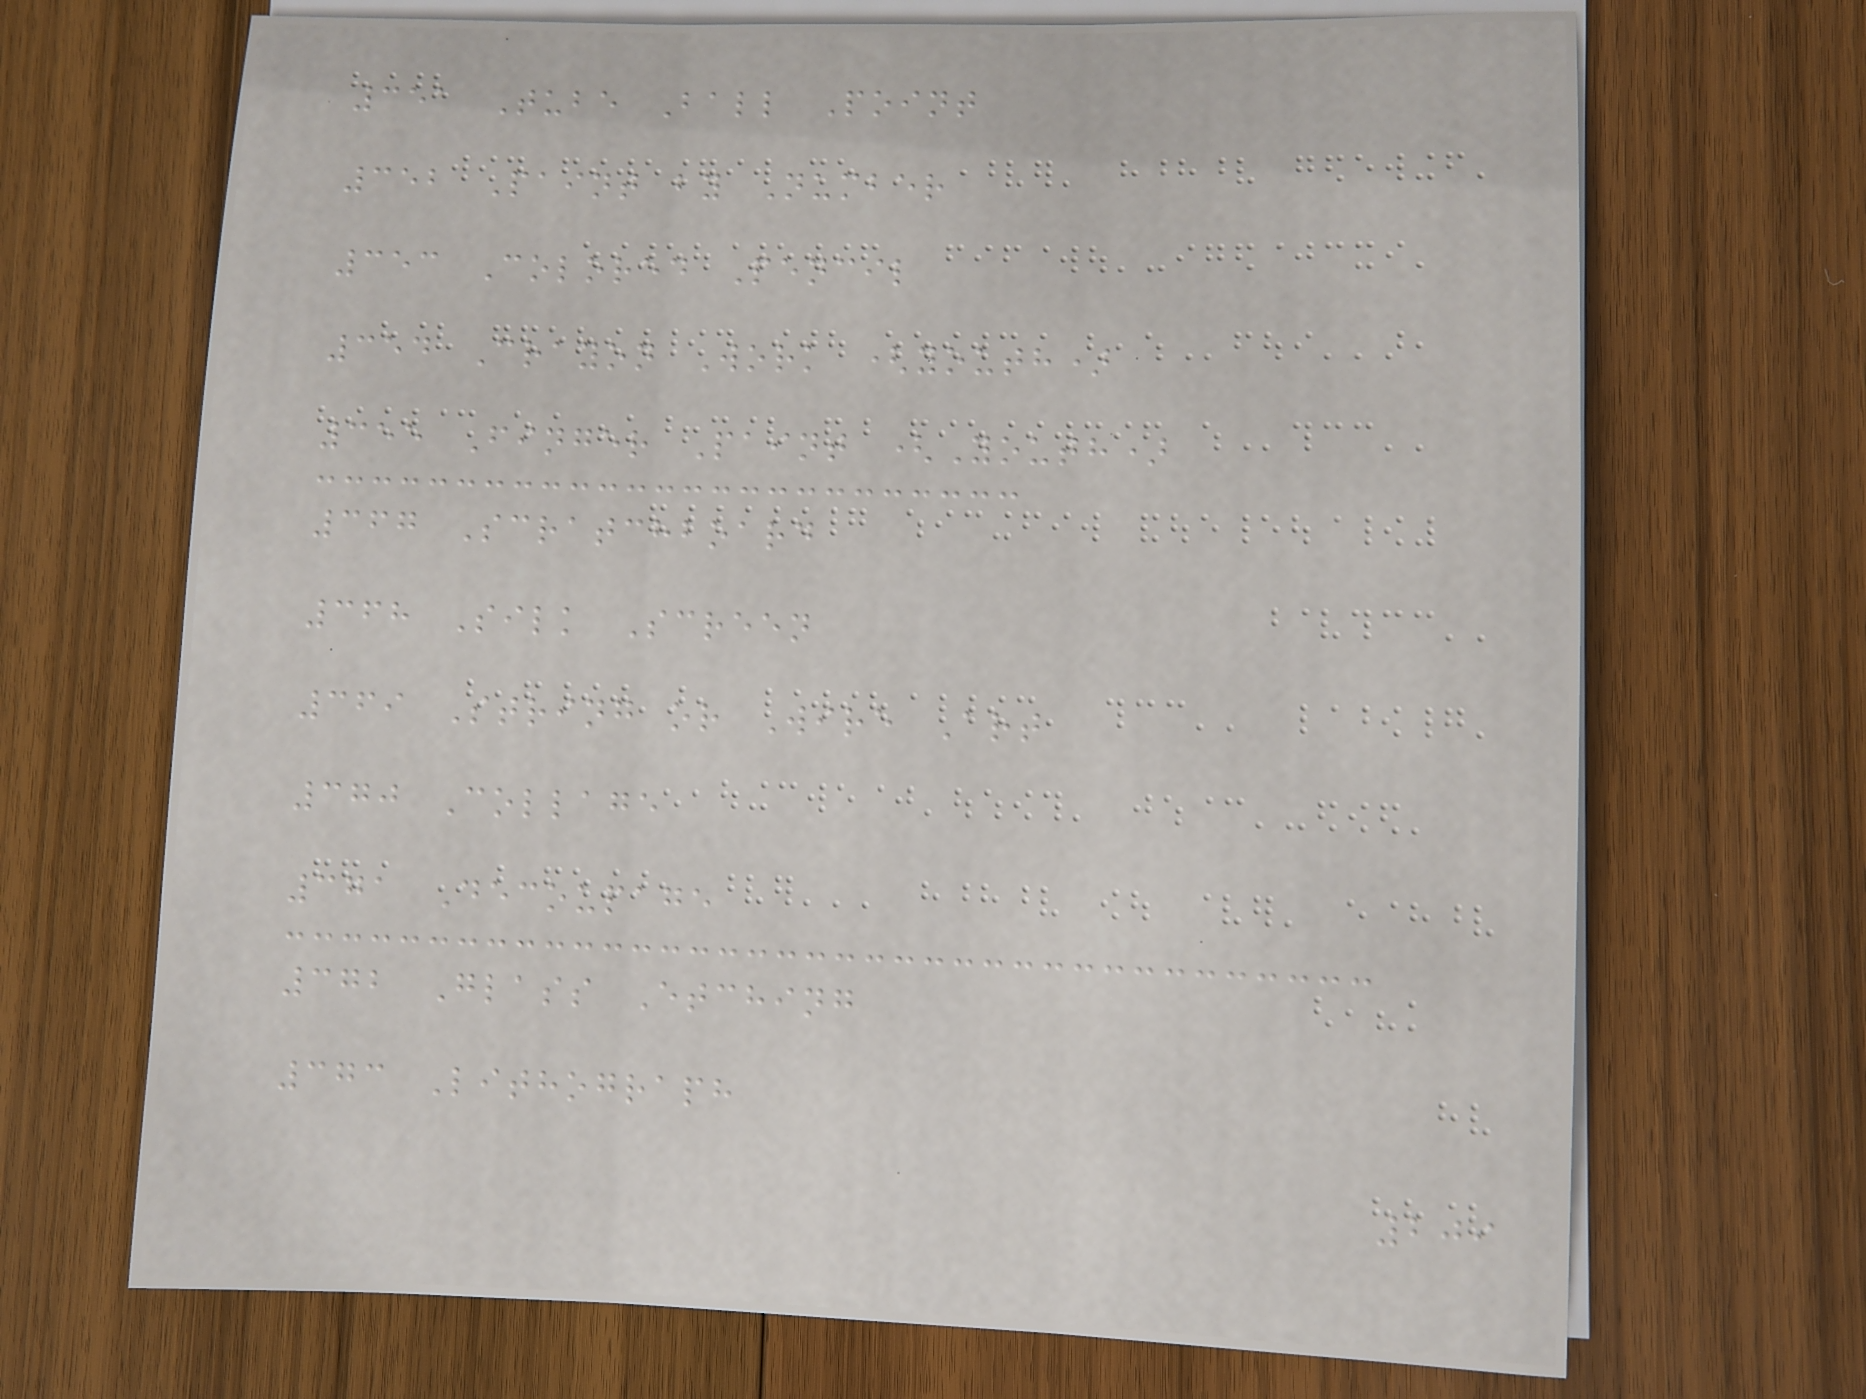351 Tube Ball Point
352 Paint by Number
353 Colored Pencil
354 Crayon Work (youth)
355 Finger Paint (Youth)
367 Scratchboard
368 Silk Screen
369 String or Wire Art
370 Collage
371 Decoupage
372 Glass Etching
373 Lithograph
209
